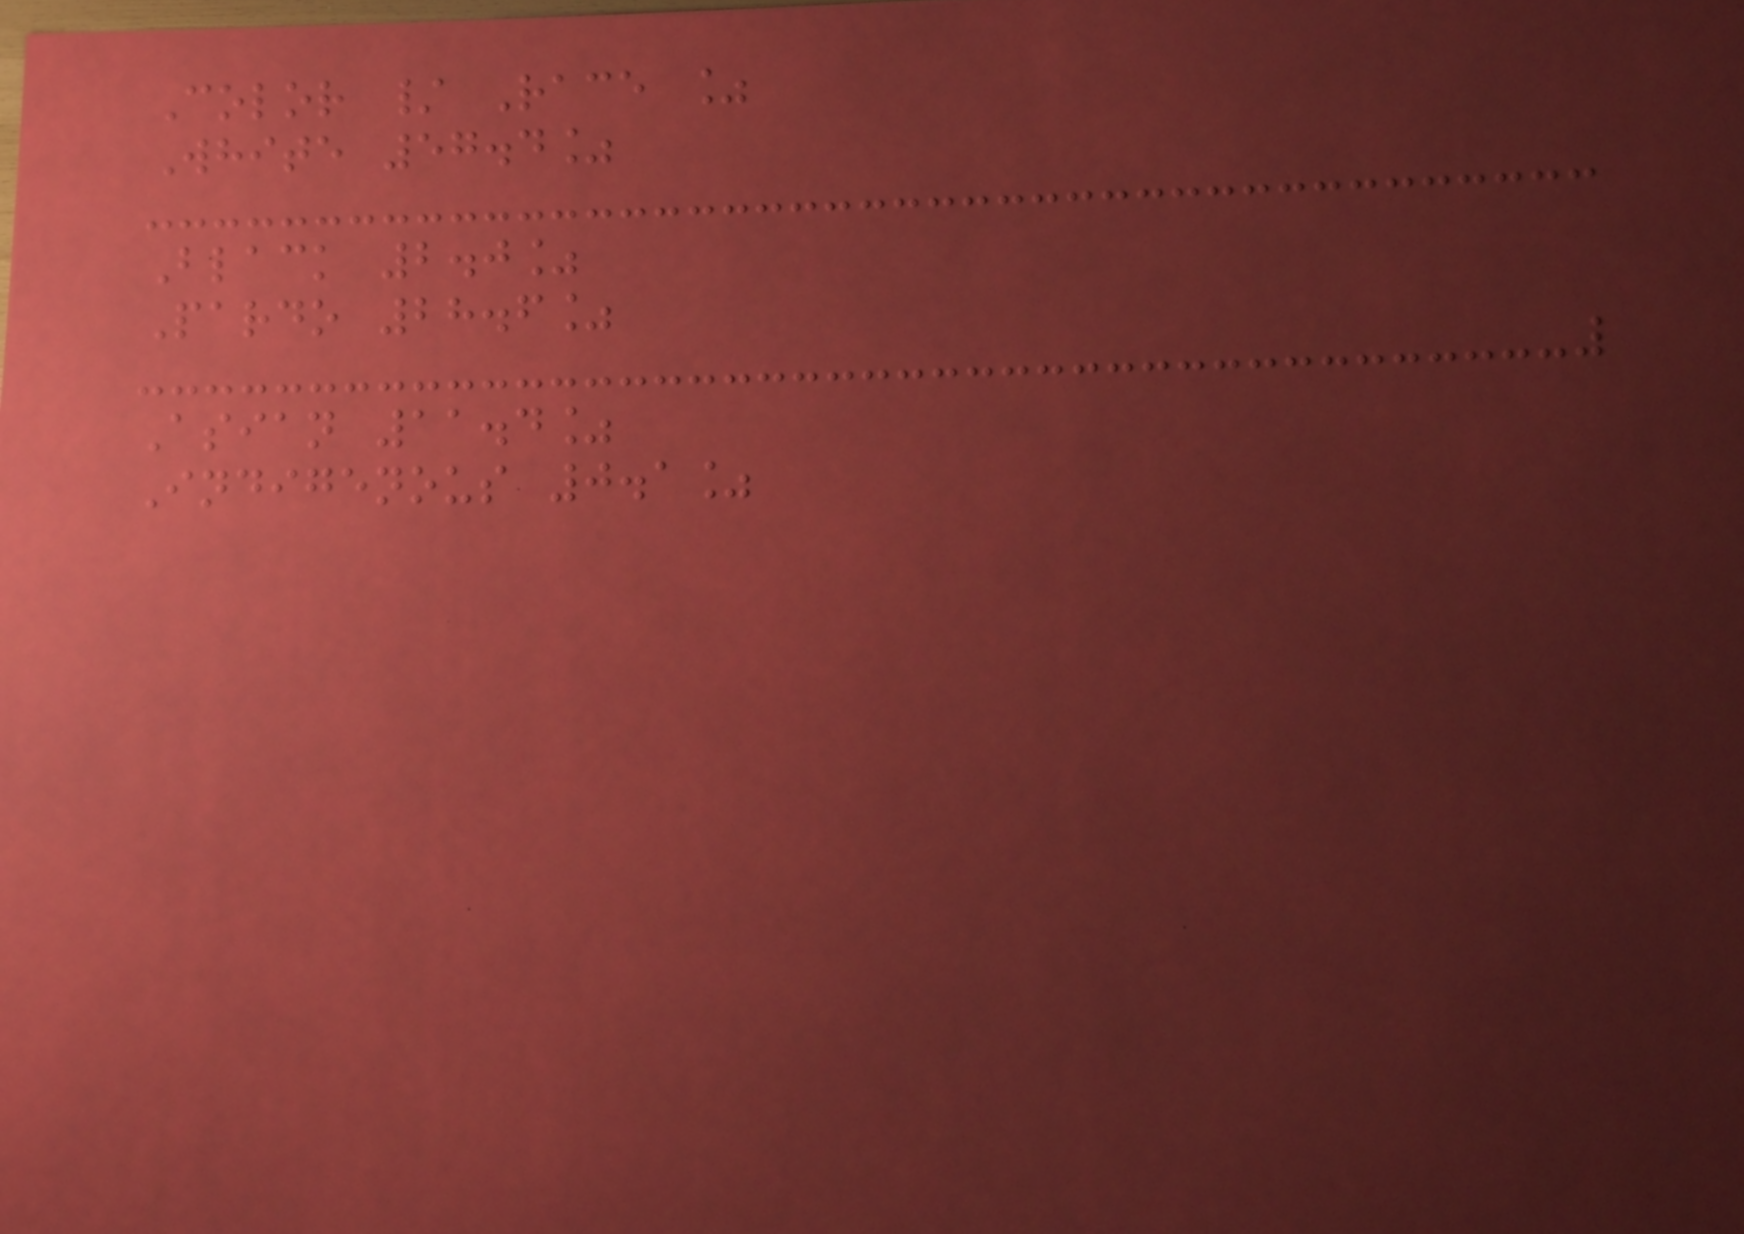Color / Race %
White 57.4%
Black 2.0%
Pardo 28.6%
Asian 11.4%
Indigenous 0.1%
